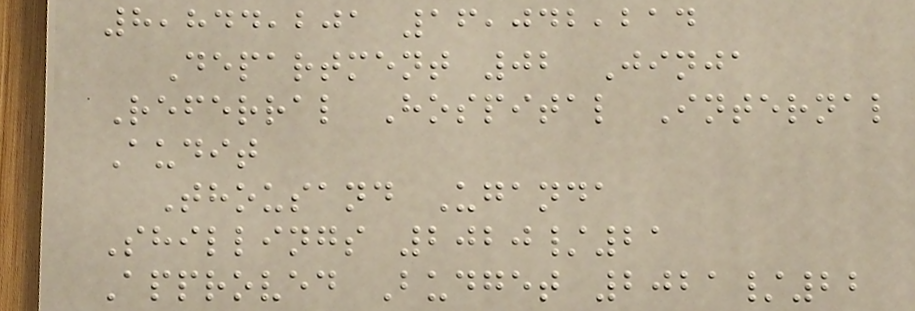8,844,201 16,042,214
Department 02 Jinja
Referral Hospital Internal
Audit
Thousand Uganda
Shillings 2020/21
Approved Budget 2021/22
